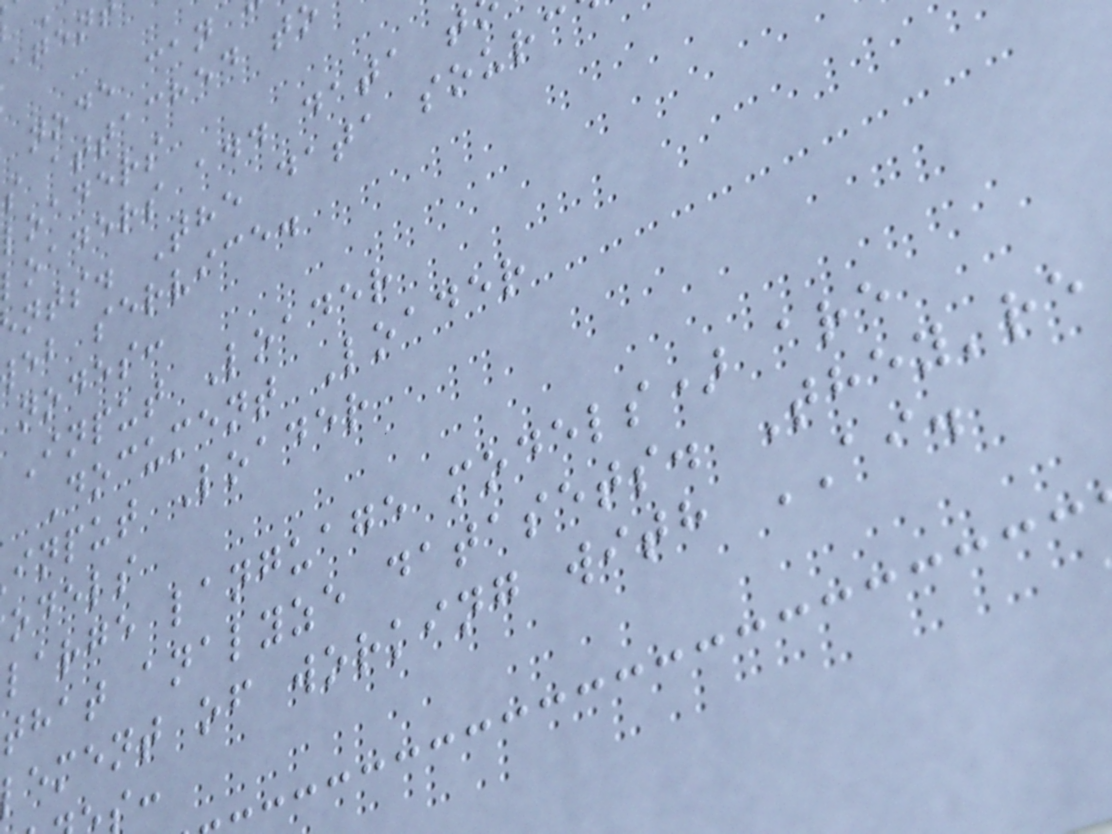s attached t
loaders
loaders add data t
nts. The data sourc
eb service.
nodes:
Input Loader
Document Loader
input Loader
odels
large language models) are
that analyze datasets. They're
ement of working with AI.
